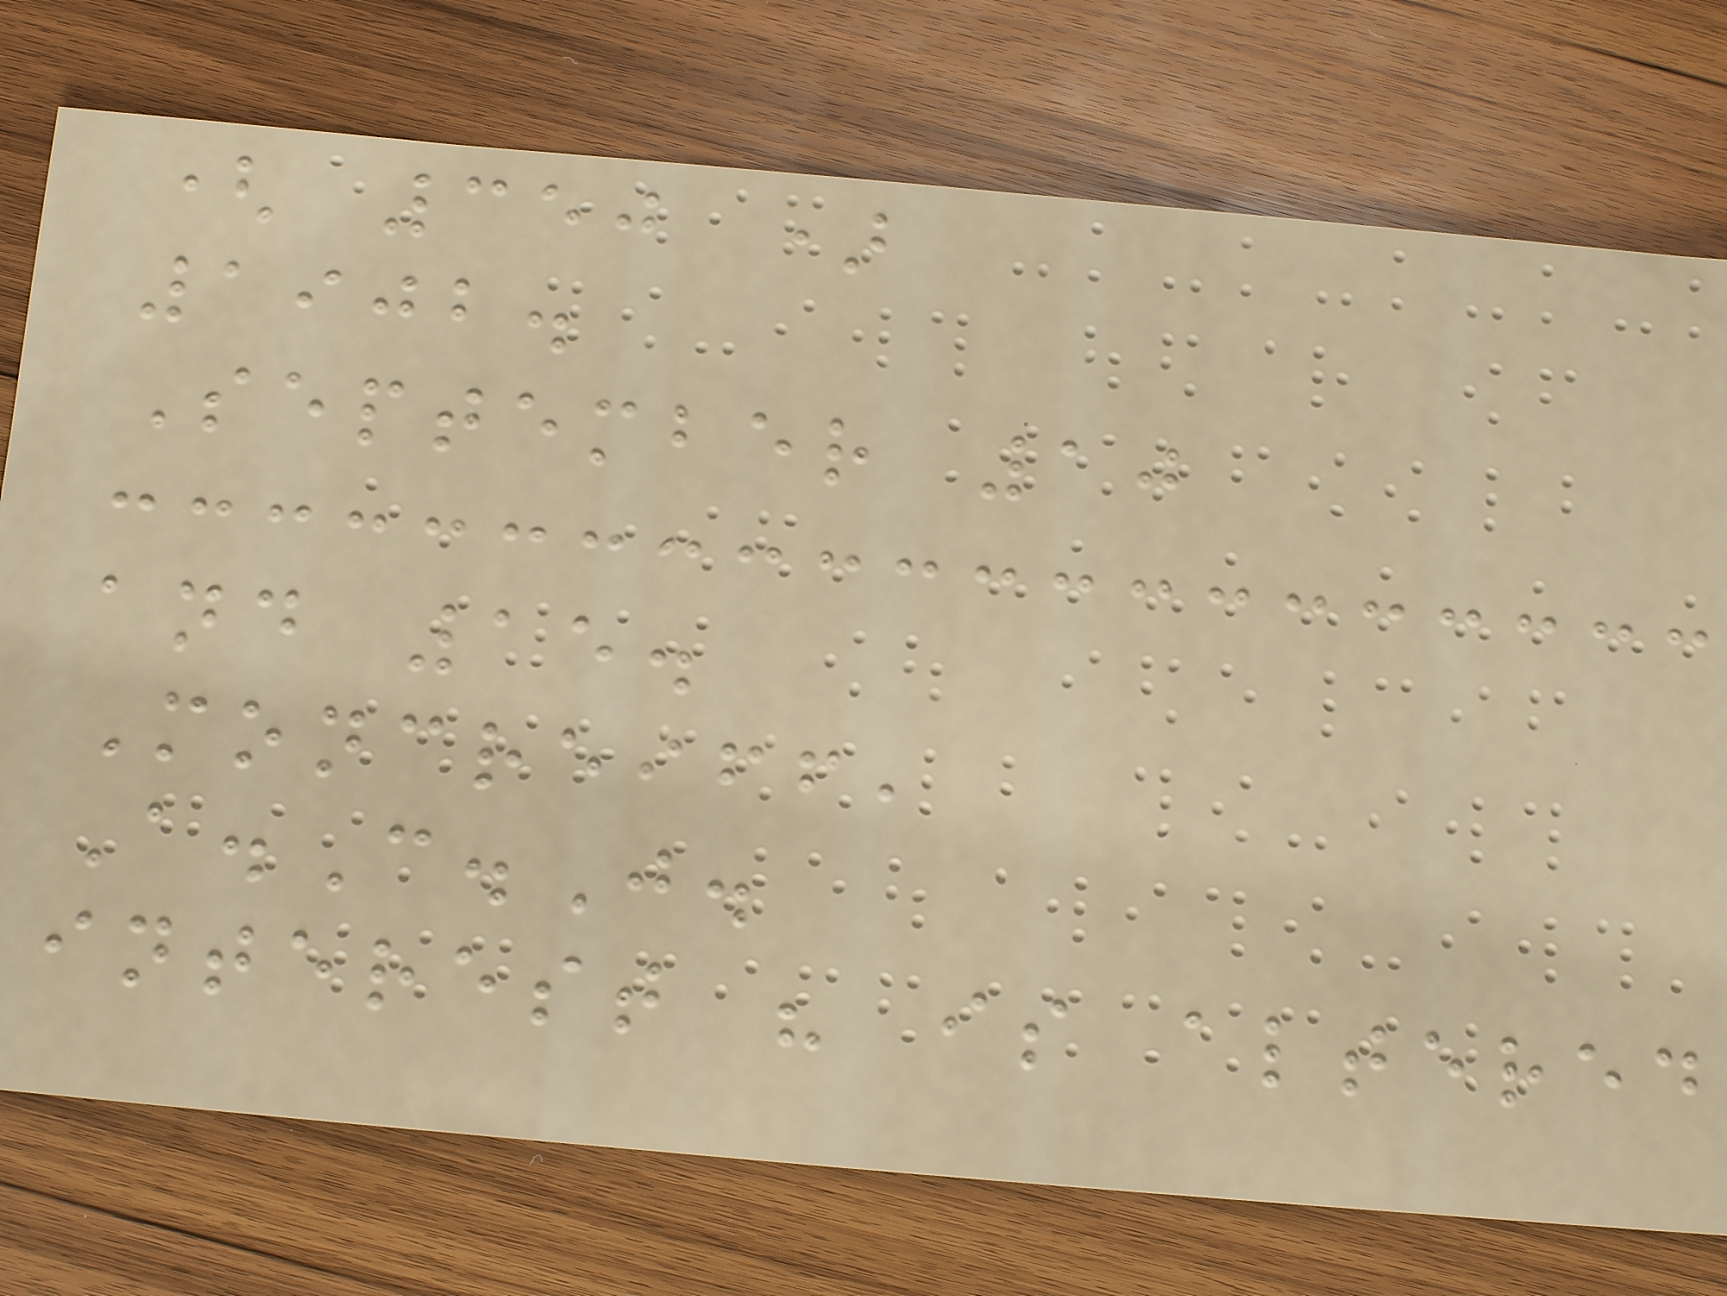( 350 )
1902.
September 10
and 15.
Moncreiff,
A.C.J.
interest " is altered
